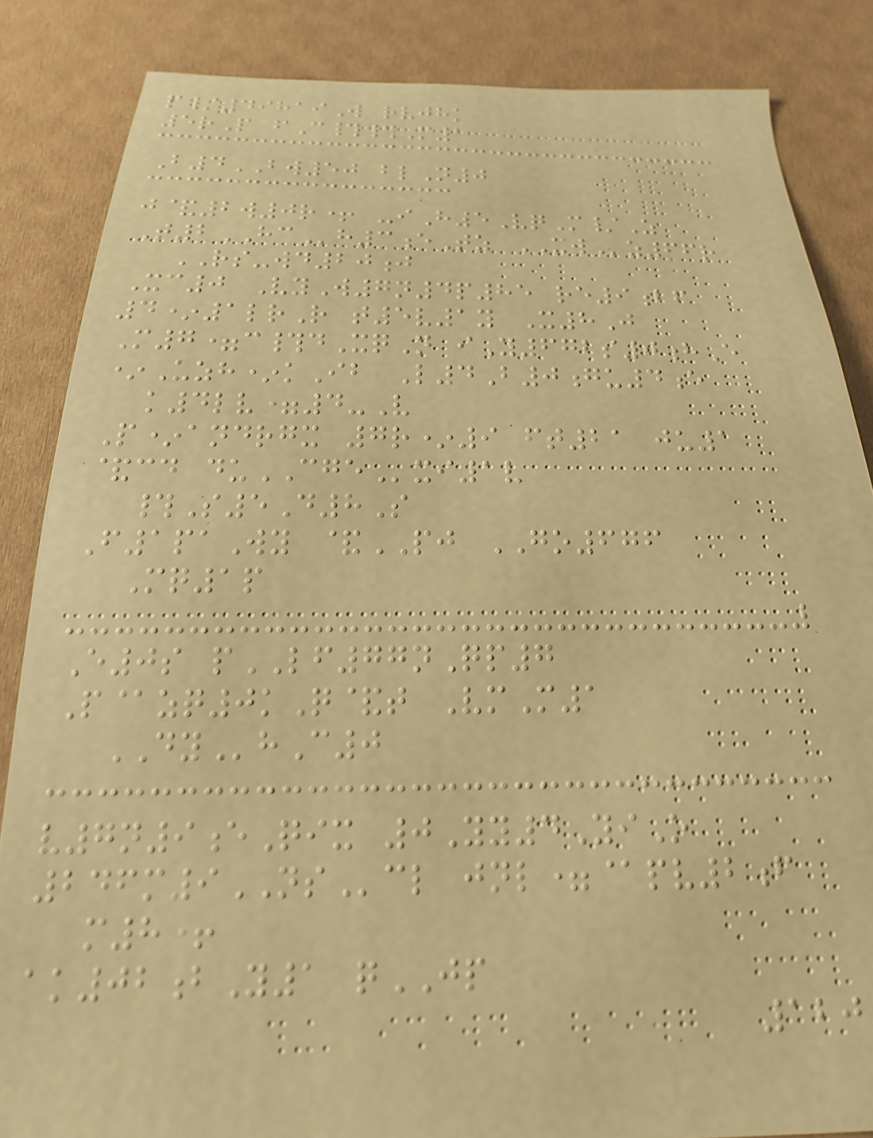p/49819W rvjhk
5rP fC##M1
B4BW50 blN0
j&2w0r+ -iH5VqM/Z
T2HCh3eTz XWz66r
RS-wd20j
Xc0 VyW7n4p85 re9bf
4*1lrR t5v1y X8J
M7=c#dXqN iY672s0hE
*Uzh*kIb L4B0gu4e
k4lv=4-V
P*andrgx 7r*9 ft21 ju1
&cd duCGExi1v
#S5D8S
F1paWy &PJ GO676
Mq1p
E0s pLF77nQp7
P@zq0kQ&t VmM1
DYhC0
v7n9eQix 0Yy4YiO
246m9NScl jnl=@pv2f
m8+
ak02bY1 qJP
120
